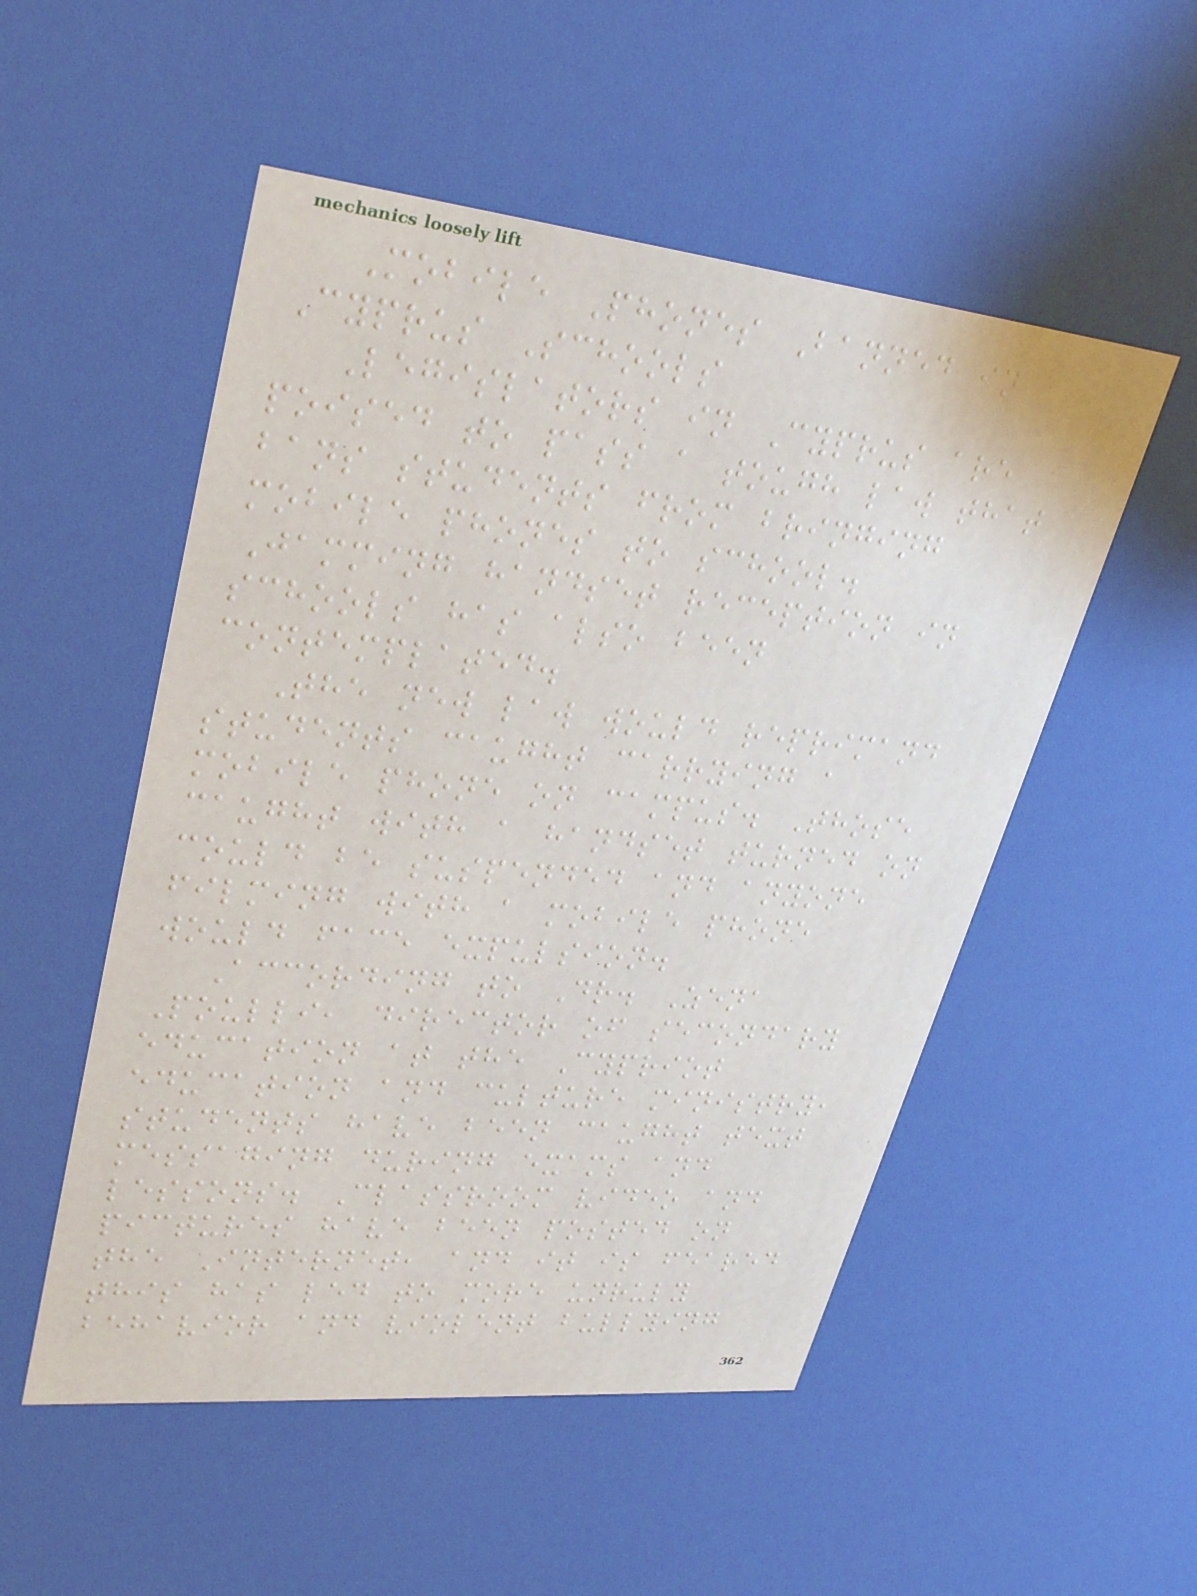Mobile Phones Banned in
Cyprus Schools
Legislators in Cyprus are
poised to pass a tough law that
bans students from bringing
mobile phones to school.
Jamming handset reception in
schools has also been
contemplated.
The new law would reprimand
students caught carrying a
mobile phone on campus. Those
caught with a handset turned on
could be suspended and anyone
filming with a mobile phone
would face expulsion.
According to Dr. Zena
Poulli, director of secondary
education at the Cypriot
education and culture ministry,
students have been caught text
messaging during exams and
lessons. Classroom video and
pictures have been posted on
the Internet, and it is feared
this has led to more unruly
behavior and violent bullying
